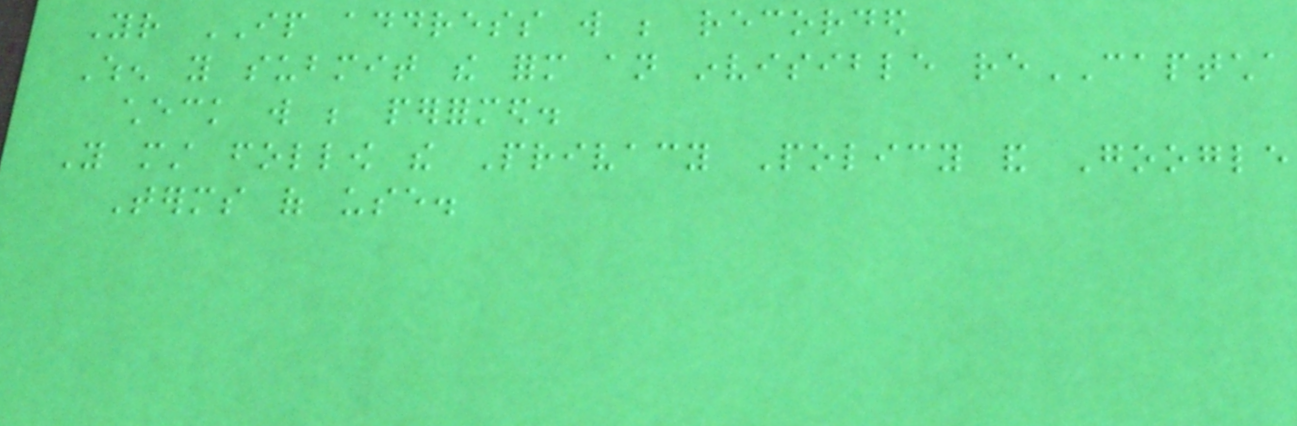Your IP address will be recorded
When you submit the form an invisible reCAPTCHA
check will be performed.
You must follow the Privacy Policy and Google
Terms of use.
